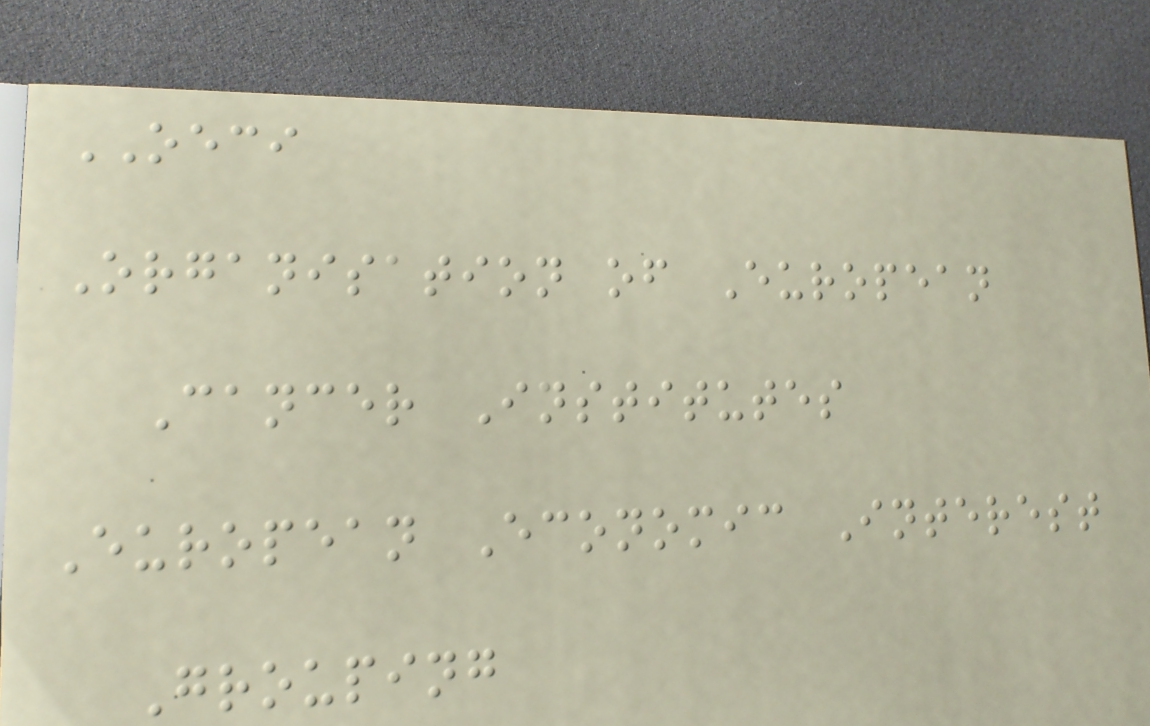OECI
Organisation of European
Cancer Institutes
European Economic Interest
Grouping
